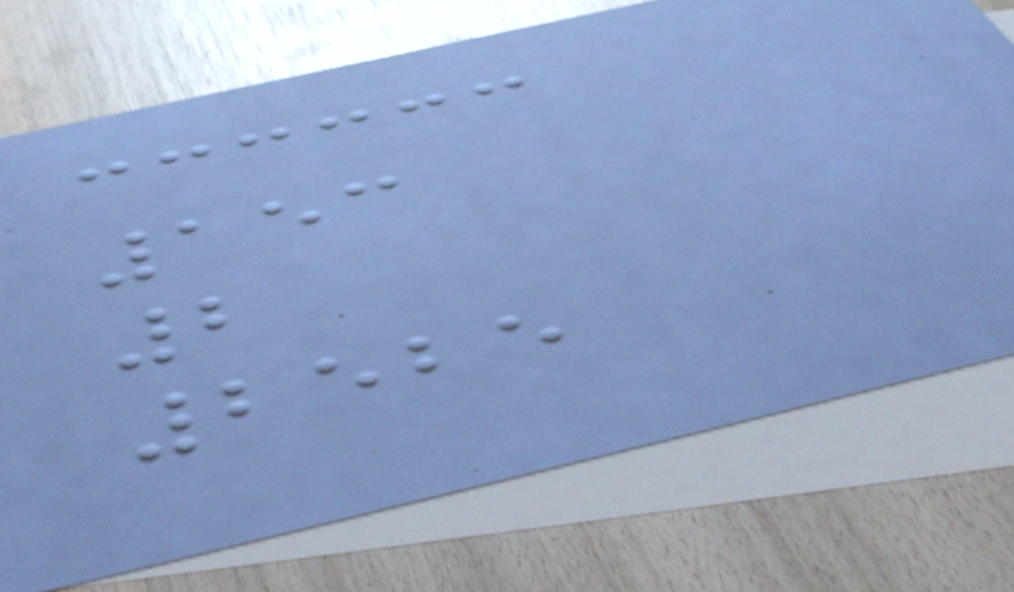153
2
2525
